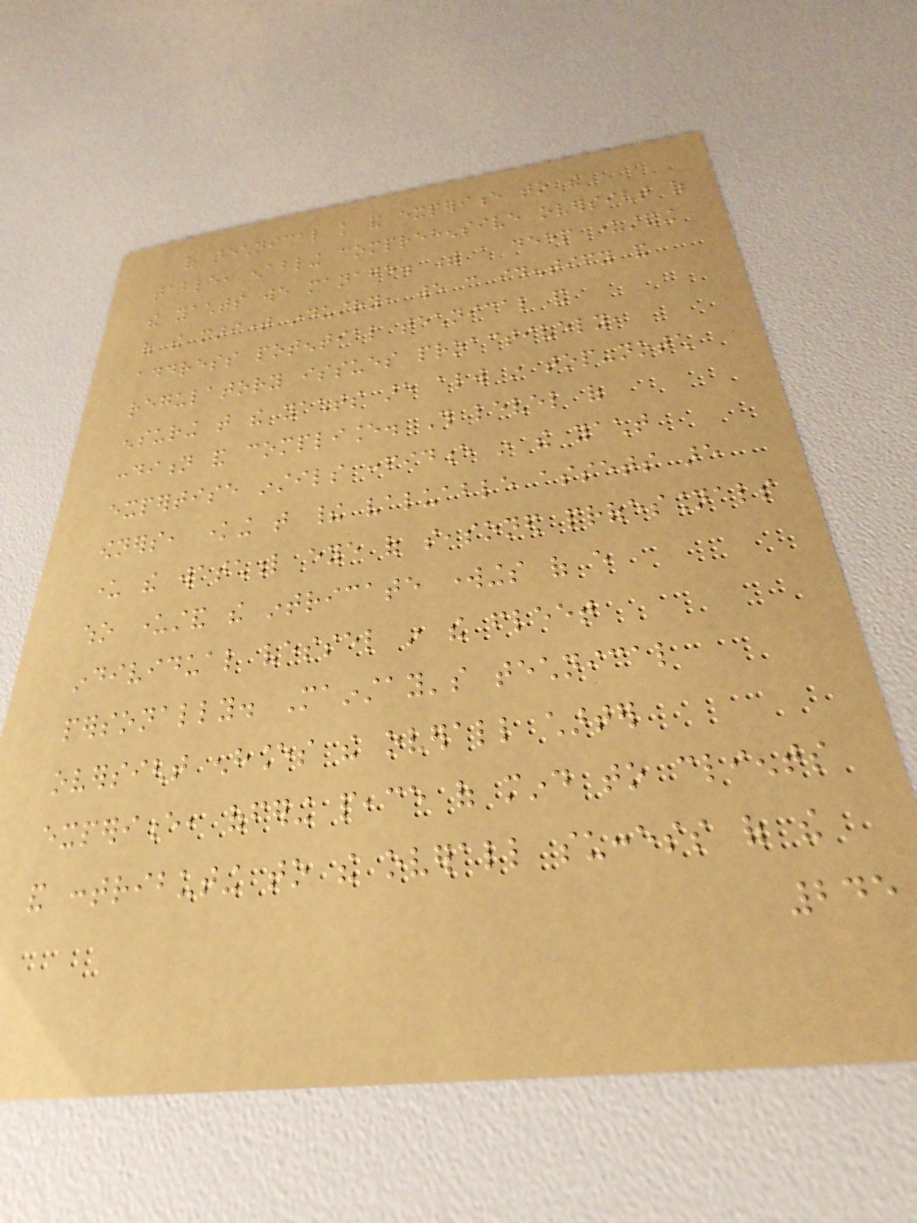of technical knowledge and experience to the
table, enabling comprehensive oversight of
the yachts we manage. With a deep understanding
of the maritime industry, we can identify and
address potential technical and
regulatory issues proactively,
ensuring that the yachts are always in top-notch
condition and compliance. This level of
expertise instils confidence in the yacht
owners, knowing that their valuable assets are
under the watchful eye of seasoned professionals
who understand the intricate workings of every
individual vessel in the fleet
personally. Mainstay's technical
oversight enhances the overall charter
experience, offering peace of mind to clients
and contributing to the overall success of the
245
